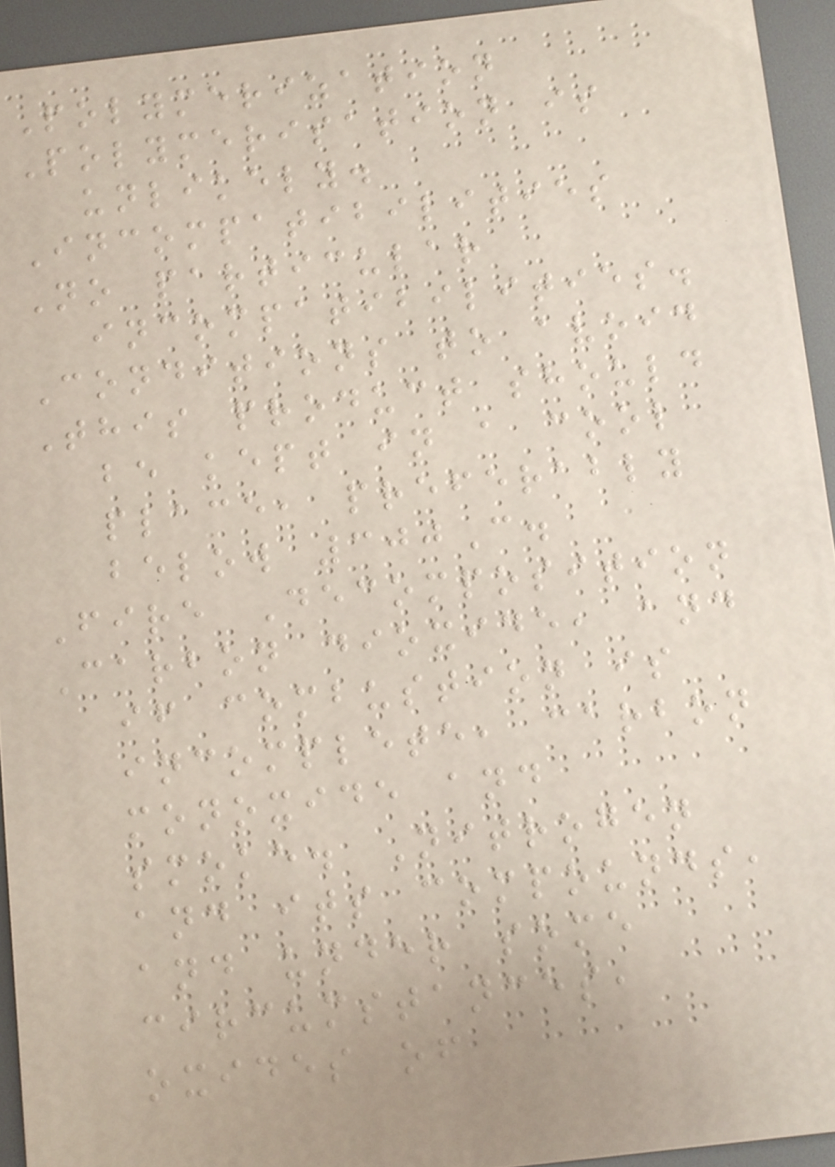Polymerization
Polymerisation is
unlikely.
Incompatibilities
No particular
incompatibilities.
Conditions to avoid
This product should
be kept in a cool
place, preferably
below 300C.
Fire Decomposition
Carbon dioxide, and
if combustion is
incomplete, carbon
monoxide and
smoke. Nitrogen
and its compounds,
and under some
circumstances,
oxides of
